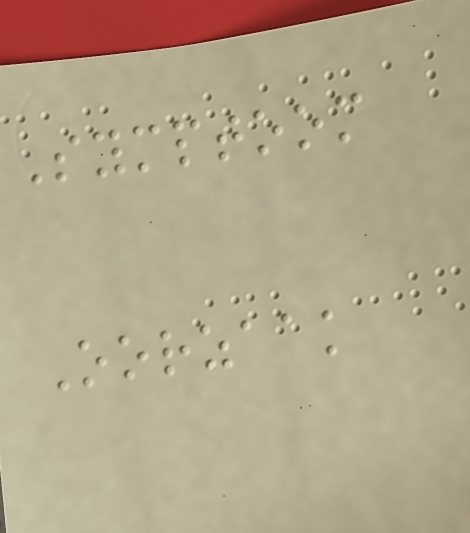Symptoom
Oorzaak
